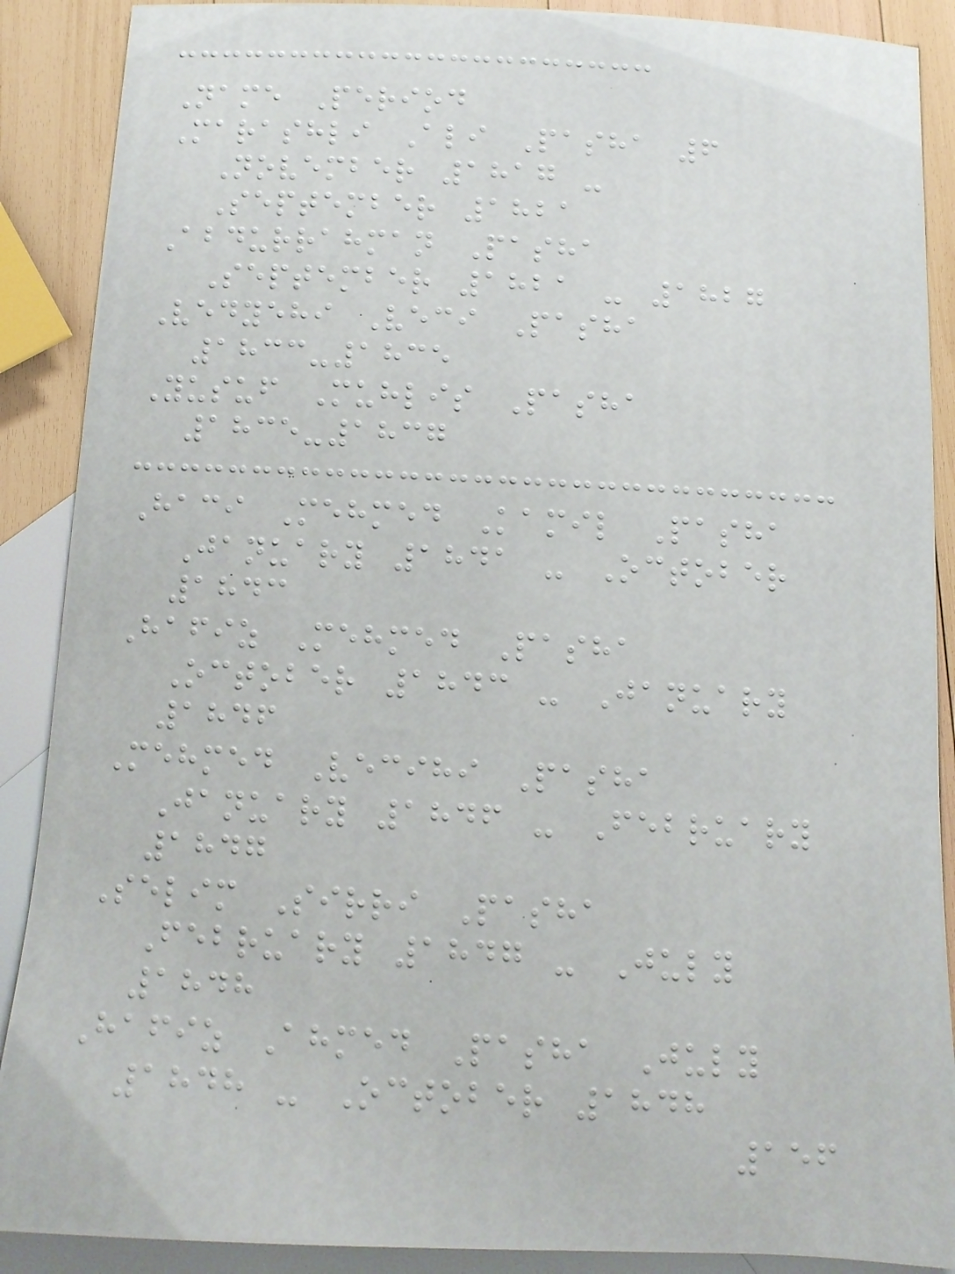Name Period
Marashli Ali Pasha 6
November 1817 -
September 1821
Abdurrahman Pasha
September 1821 - 1827
Vedyehi Veci Pasha
1833-1835
Yusuf Muhlis Pasha
1835-1837
Haci Mehmed Kamil Pasha
January 1841 - October
1843
Hafiz Mehmed Pasha
October 1843 - January
1846
Mehmed Vecihi Pasha
January 1846 - February
1847
Selim Sirri Pasha
February 1847 - July
1848
Hafiz Ahmed Pasha July
1848 - October 1848
156
